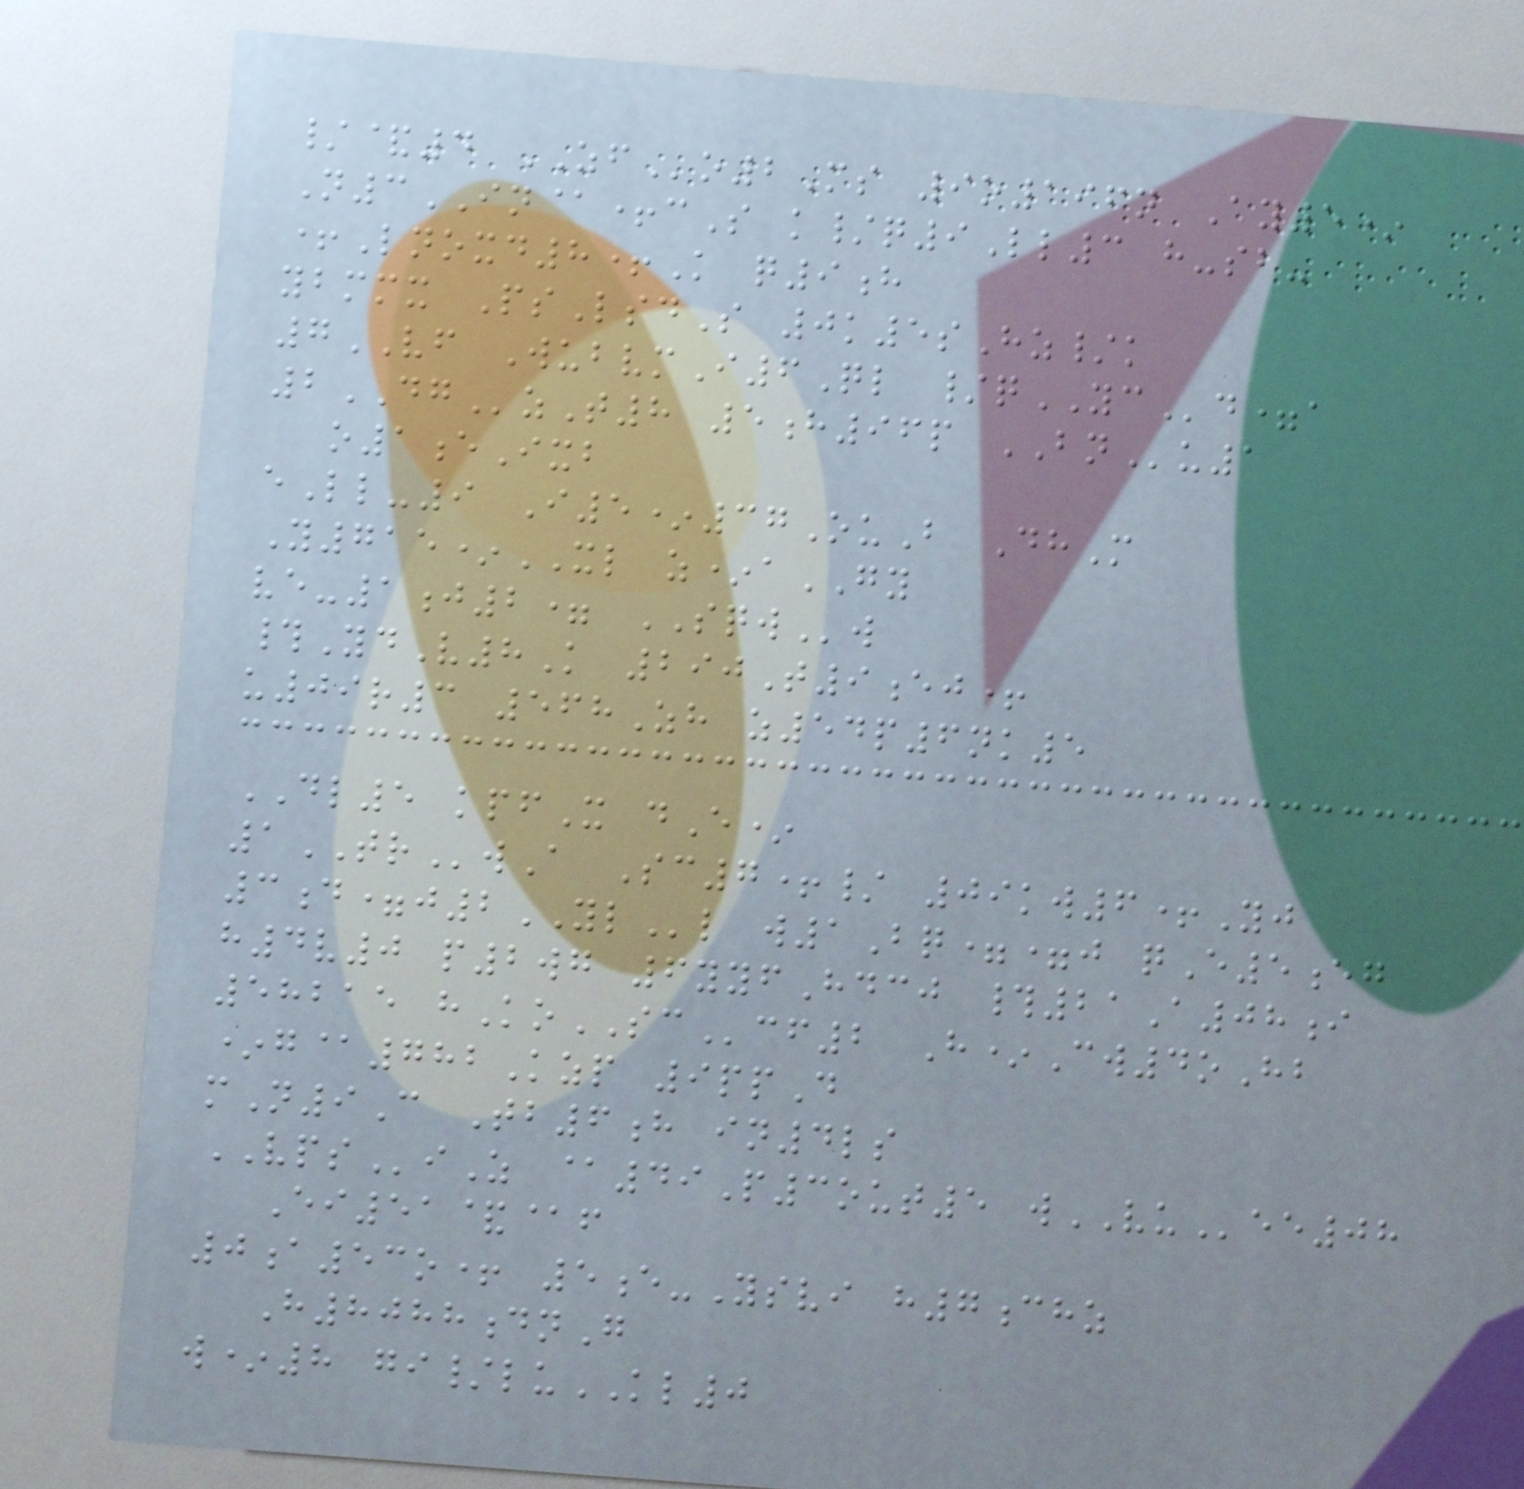/&4 ZFo2Ms 9o196n Ay5*
N3IN@+cS k/q9Ll3 h-sb-
+Lnoxd8+K q9h
ybmmx PsLsdS 0k5sHz/k
7VF WubvmI6Ql /qYCd=a
2DGzT8 5h96p BNu1
o1eIxb
eLl-9 I5*37OuB DhM
Y715*XL z*aGY
ve-1j2= SQWw
#YdV8K 290T9ej+
u09r3 568Zh z54p6nk5
DL5 kpfX dE*
1TRwA Sc7+/ 09kw6+Yj
3d=j2YLl w1Bq==j qE5eg
h4v0 p2wg 6yyfHdcj #21A08i
58215 hKoSCcf2 H*Cw4oHb
*g@782Kzp 9ppD
mN9C Tb6h in4ls
VPSiZ @49P3out5 wVUee08
Ei51&@f
0a53o+ 5e-Ysvi h7chz
H8088dnG
w*8 gi/luKL0
